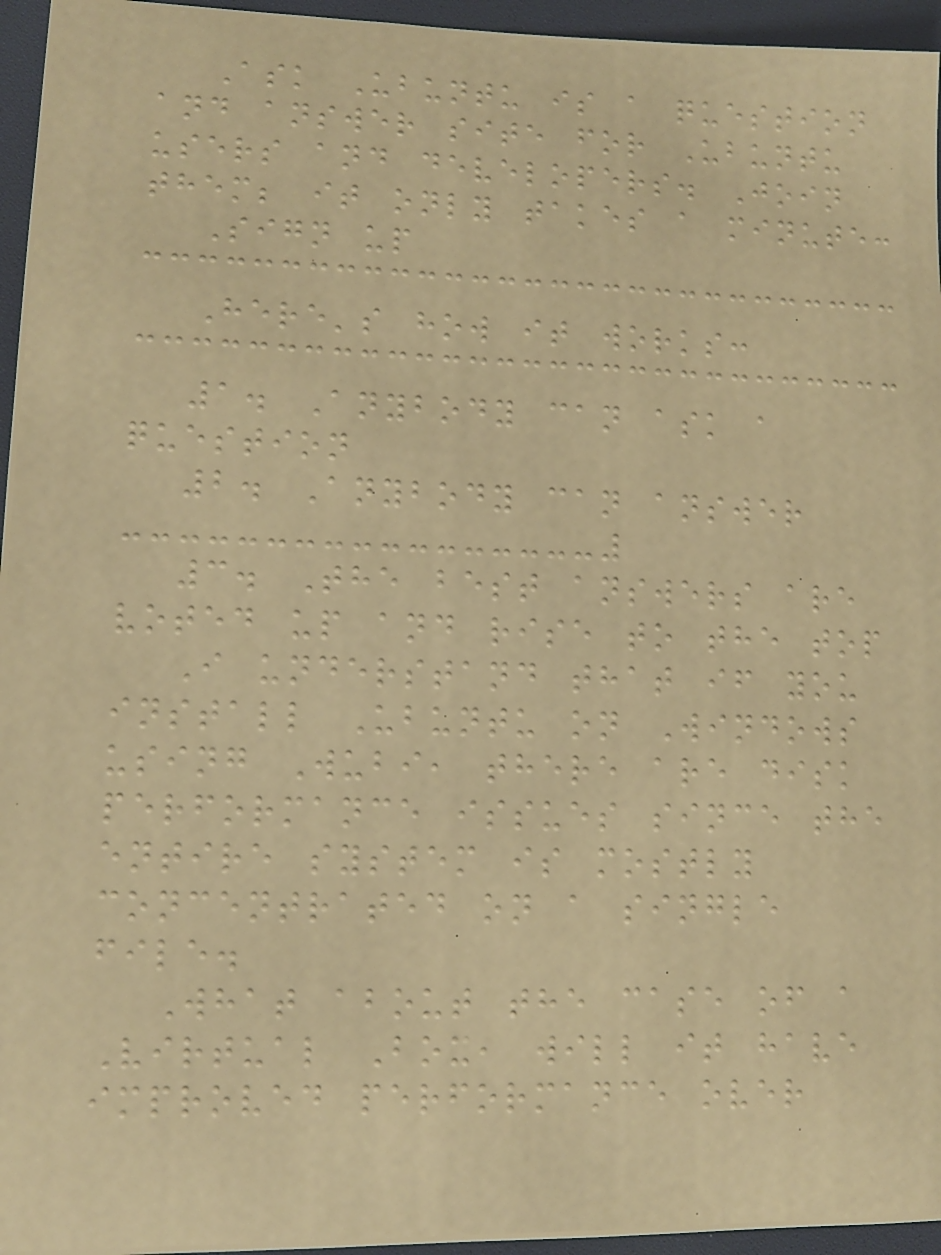Ask Ubuntu is a question
and answer site for Ubuntu
users and developers. Join
them; it only takes a minute:
Sign up
Here's how it works:
1. Anybody can ask a
question
2. Anybody can answer
3. The best answers are
voted up and rise to the top
I understand that if you
install Ubuntu on Windows
using Wubi, there are disk
performance issues since the
entire system is mostly
concentrated on a single
file.
What about the case of a
Virtual Box, will it have
improved performance over
